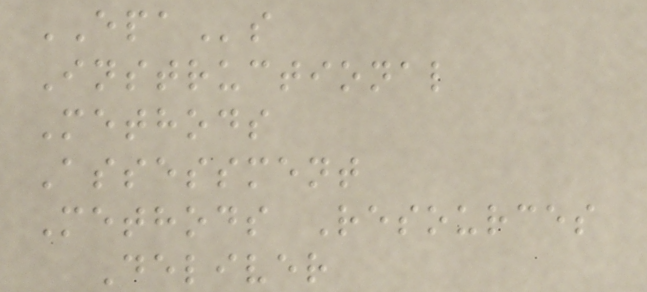EPAs
Instructional
Methods
Assessment
Methods Resources
Deliver
